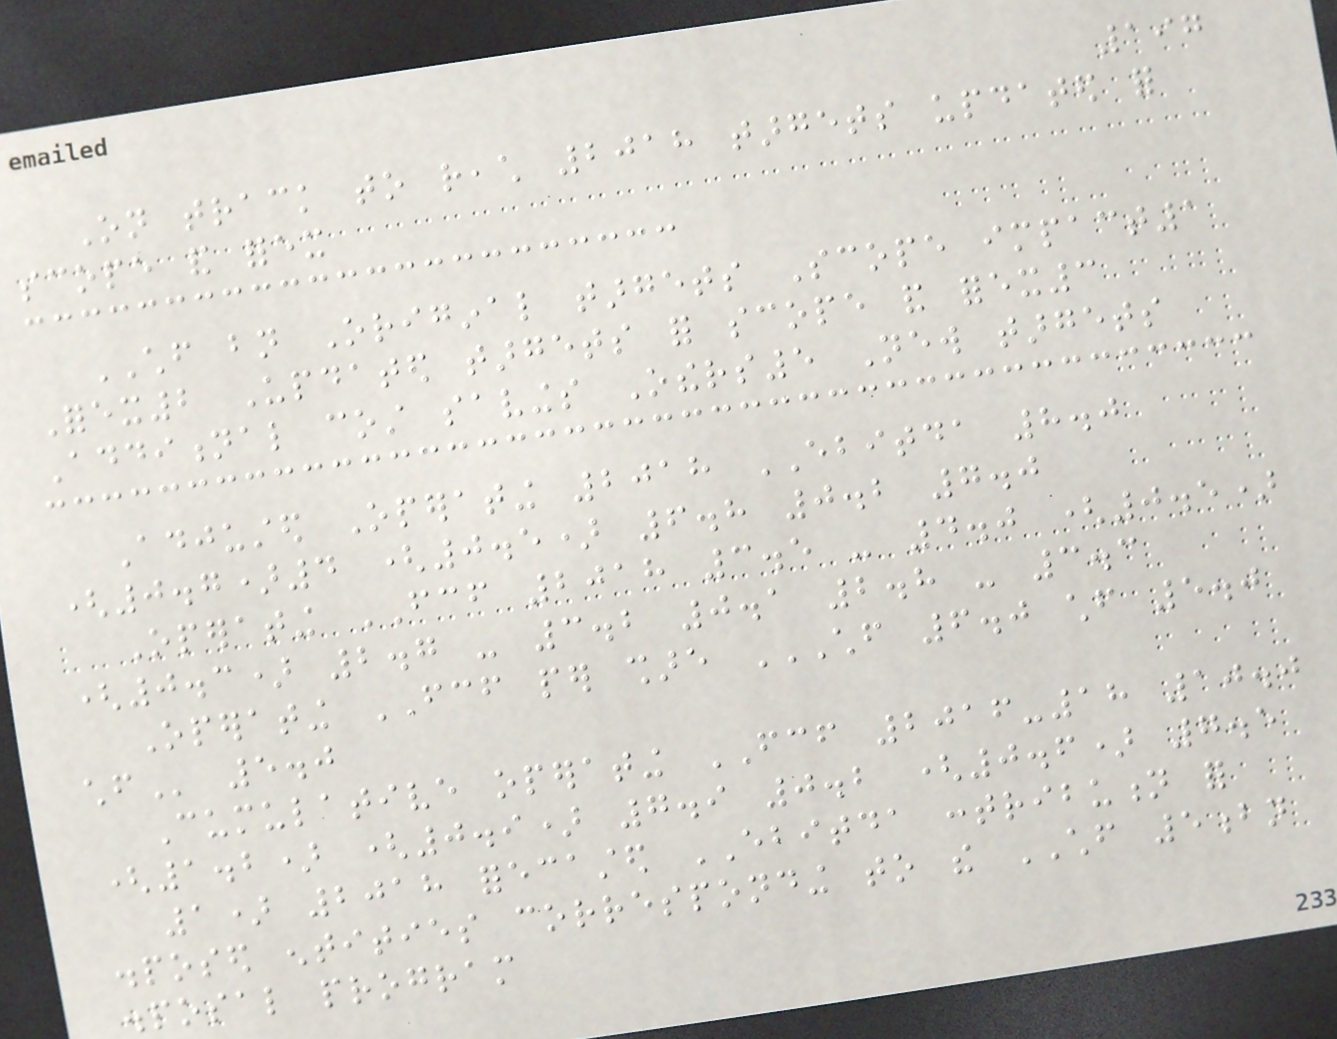197
On track to reach 2018 targets updated for
scope and forex
CHF bn Original targets Scope impact1
Forex2 Updated targets for scope and forex3
Additional cost savings Others5 New targets
Adjusted Operating 2018 EBITDA 8.0
(0.7)4 (0.5) 6.8 0.2 7.0
Operating FCF 2018 3.5 - 4.0 (0.5)
(0.3) 2.7 - 3.2 0.1 2.8 - 3.3
Operating FCF per share CHF 6.0 CHF 5.0
CHF 5.0
Cumulative operating FCF 2016-18 10.0
(1.2) (0.9) 7.9 0.2 (0.6) 7.5
1) 2018 forecasted EBITDA contribution for
disposed entities corresponding to the CHF 5bn
disposal program
